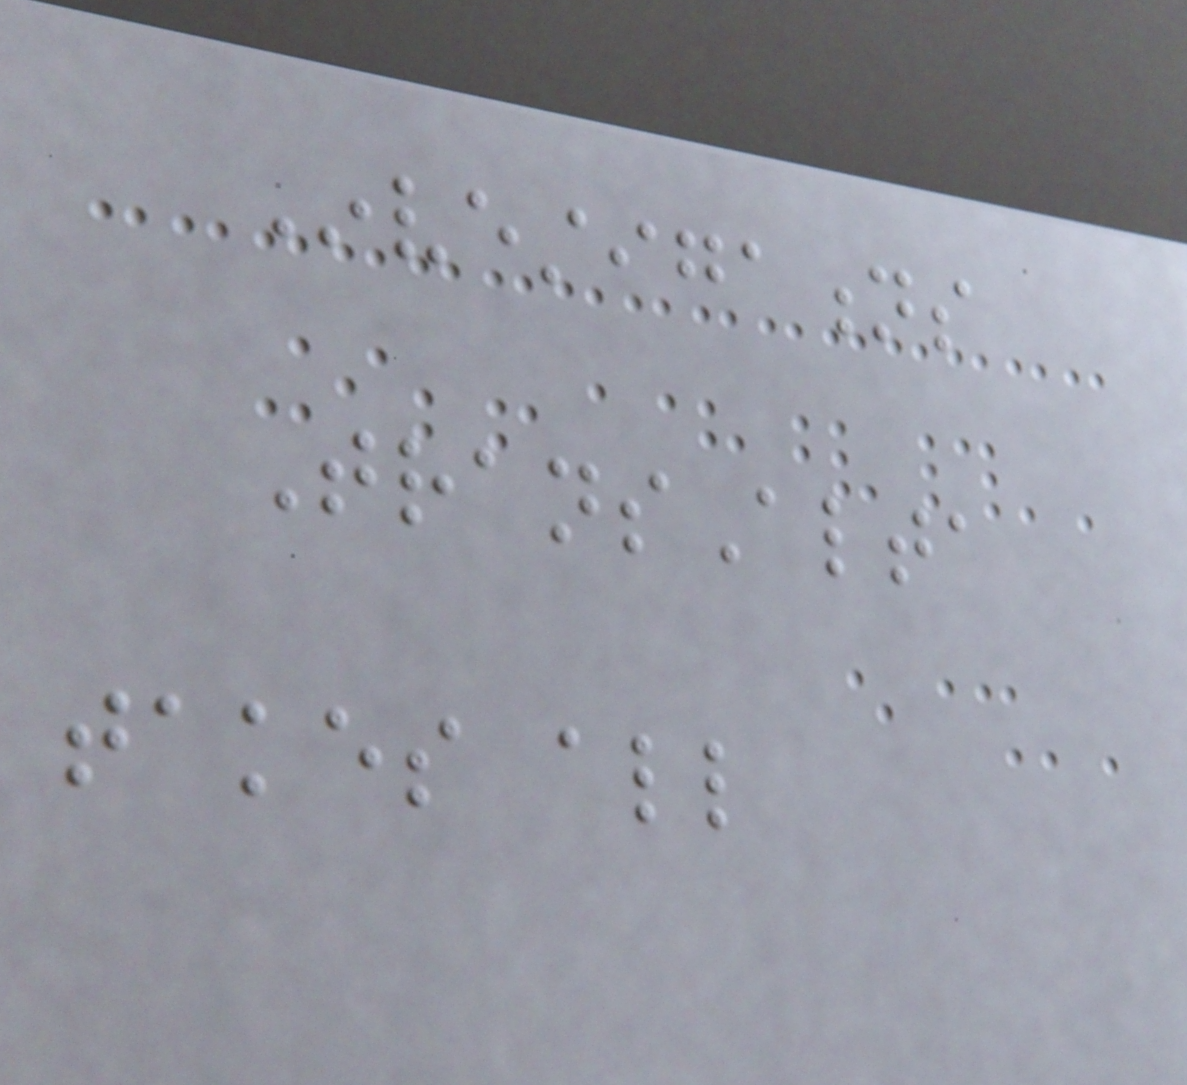Investigations
TransAlta
takes all
